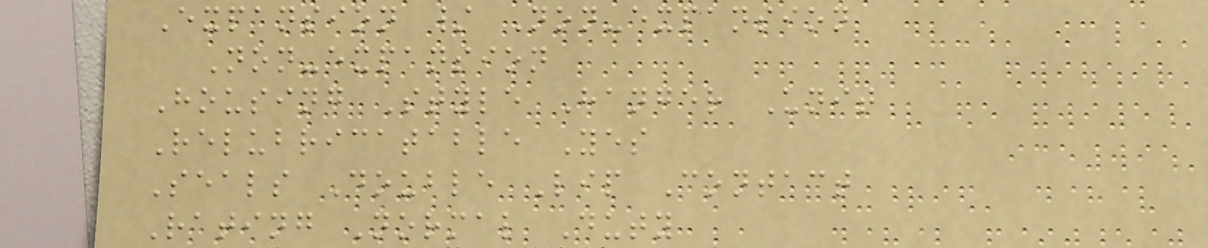Expansion / Non-expansion
Non-expansion
Housing Style Hanger Unit
Relubricatable Yes
Seals Double Lip Contact
Rating Normal Duty
